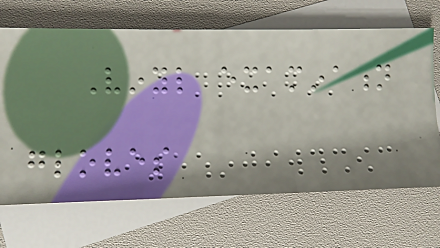Vinyl examination
gloves
